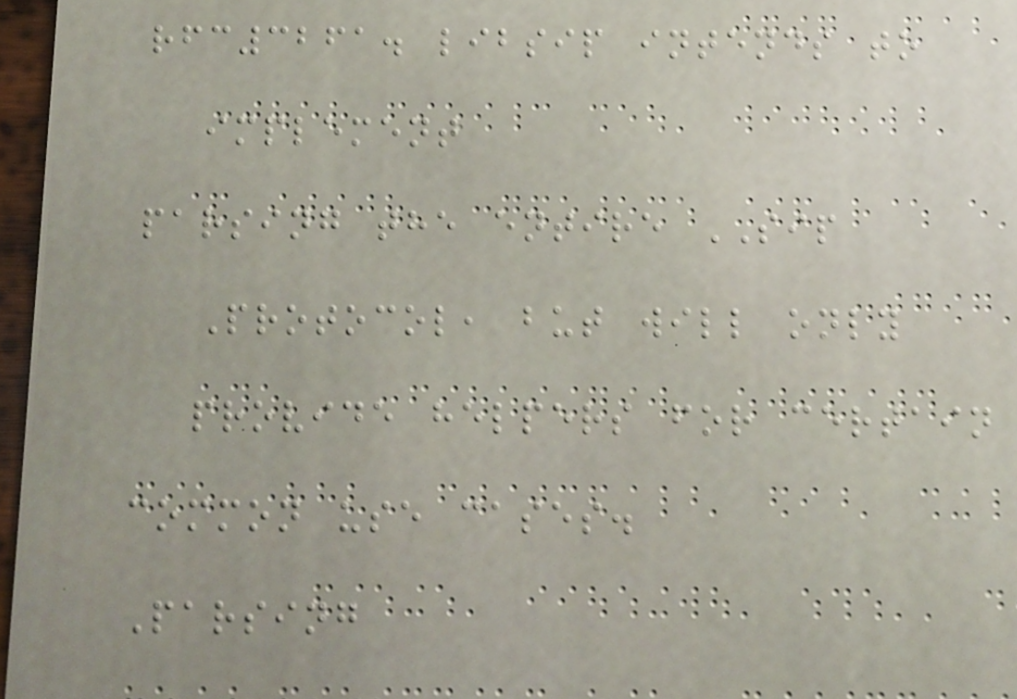rfc3261. libsip intends to
implement
parsing the entire SIP
Protocol, but will only
provide helpers for certain
common use cases.
Parsing
